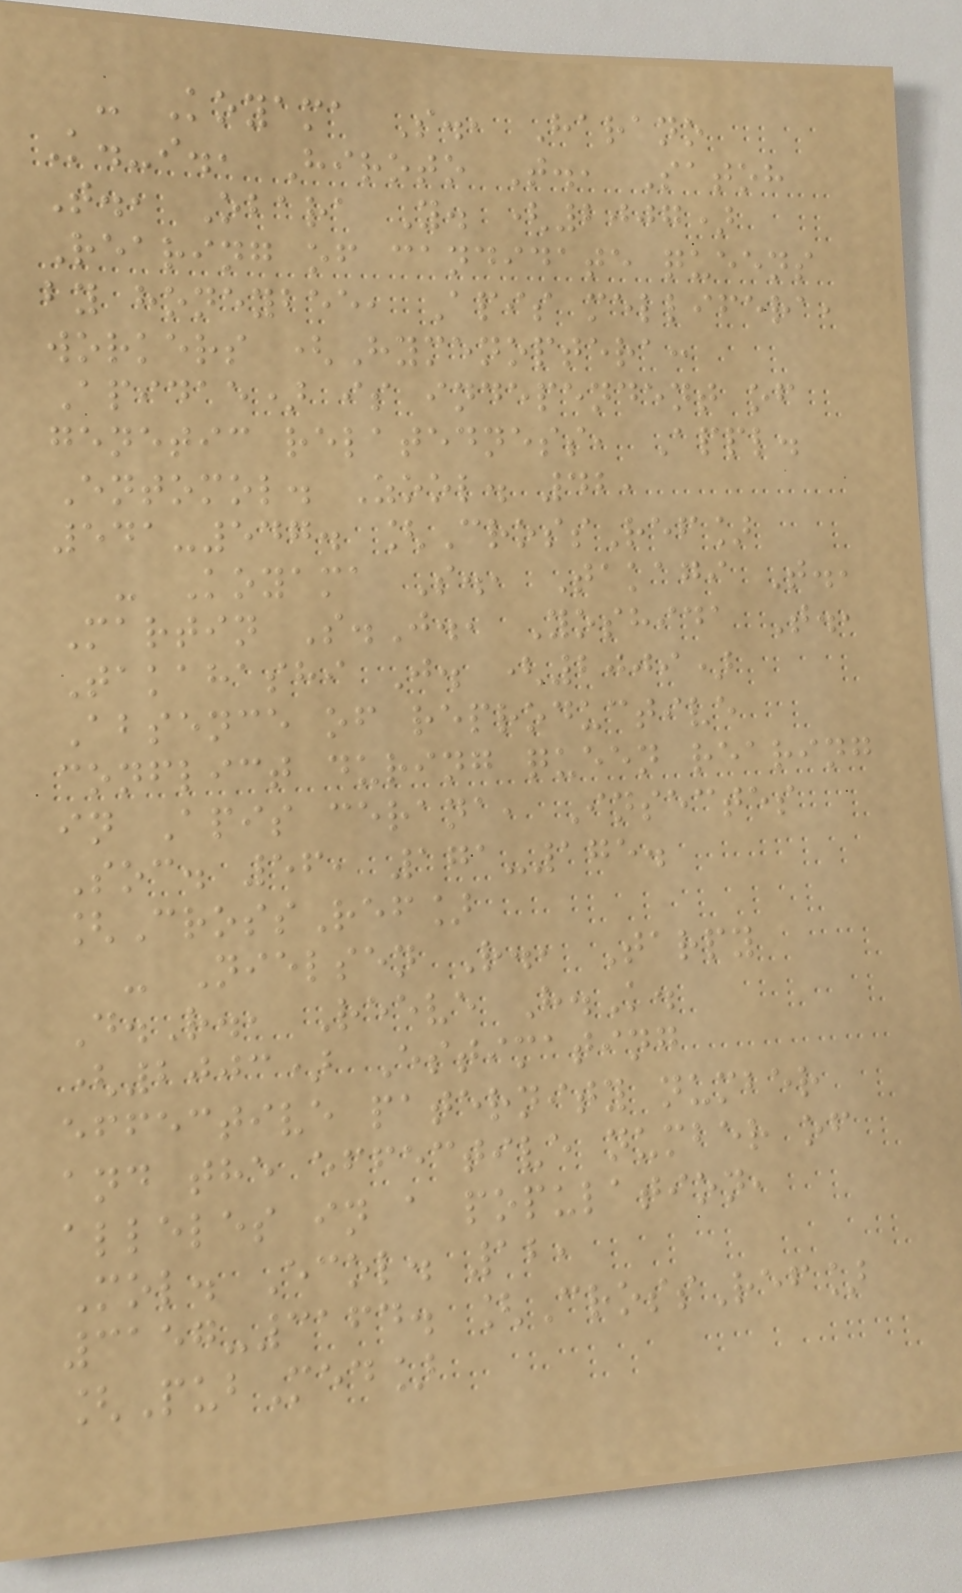- Koyama S., Harano
K.-i., Hiroto T., Satoh
T., Obara Y. (2007)
Rearing of candidate queens
by honeybee, Apis mellifera,
workers (Hymenoptera:
Apidae) is independent of
genetic relatedness, Appl.
Entomol. Zool. 42,
541-547. [CrossRef]
- Koyama S., Takagi T.,
Martin S.J., Yoshida T.,
Takahashi J. (2009)
Absence of reproductive
conflict during queen rearing
in Apis cerana, Insectes
Soc. 56, 171-175.
[CrossRef]
- Nielsen R., Tarpy
D.R., Reeve H.K.
(2003) Estimating
effective paternity number
and the effective number of
alleles in a population,
Mol. Ecol. 12,
3157-3164. [CrossRef]
[PubMed]
